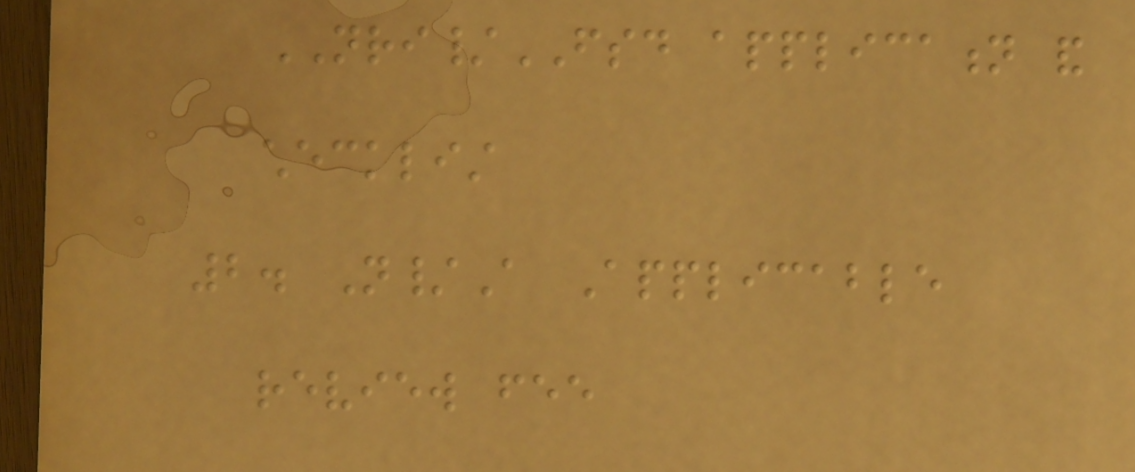NRI/FSD application and
checklist
2. N/A Applicable
review fee
